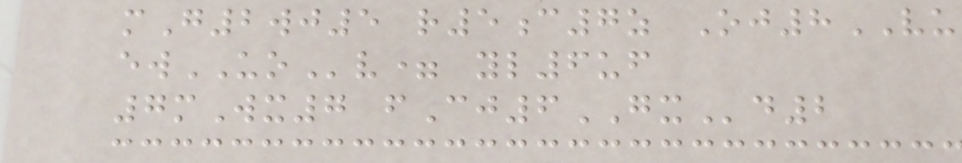mG2wj5 r5c7z Oj8VU
ewUOv= yl6uf
7mWx7 fCj6GXd2
